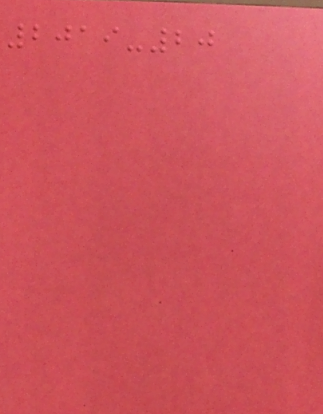2019-20
